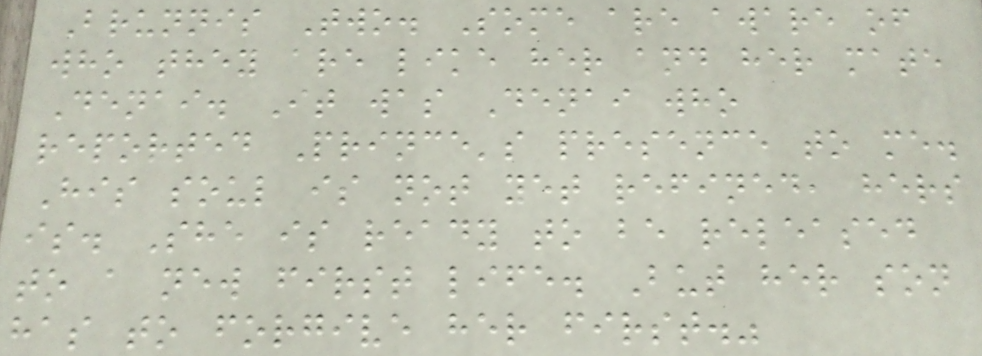Brunnis Two. Some are aware of
who they are like her and her mate
Denai. It was Denai who
reported Prince's presence to me.
His soul is not yet refined, hers
is. She is ready to be released
to a new first life. But her son
has to forgive her first."
